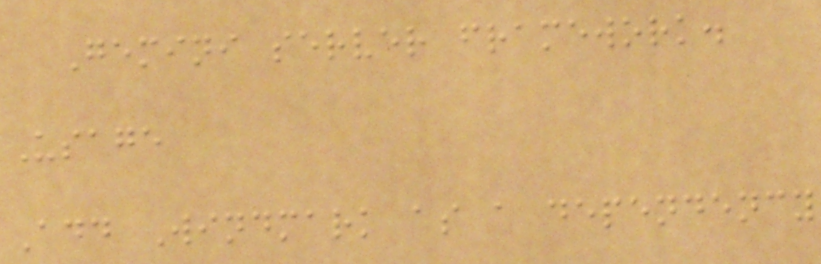Gemini server framework.
Usage
Add Windmark as a dependency
